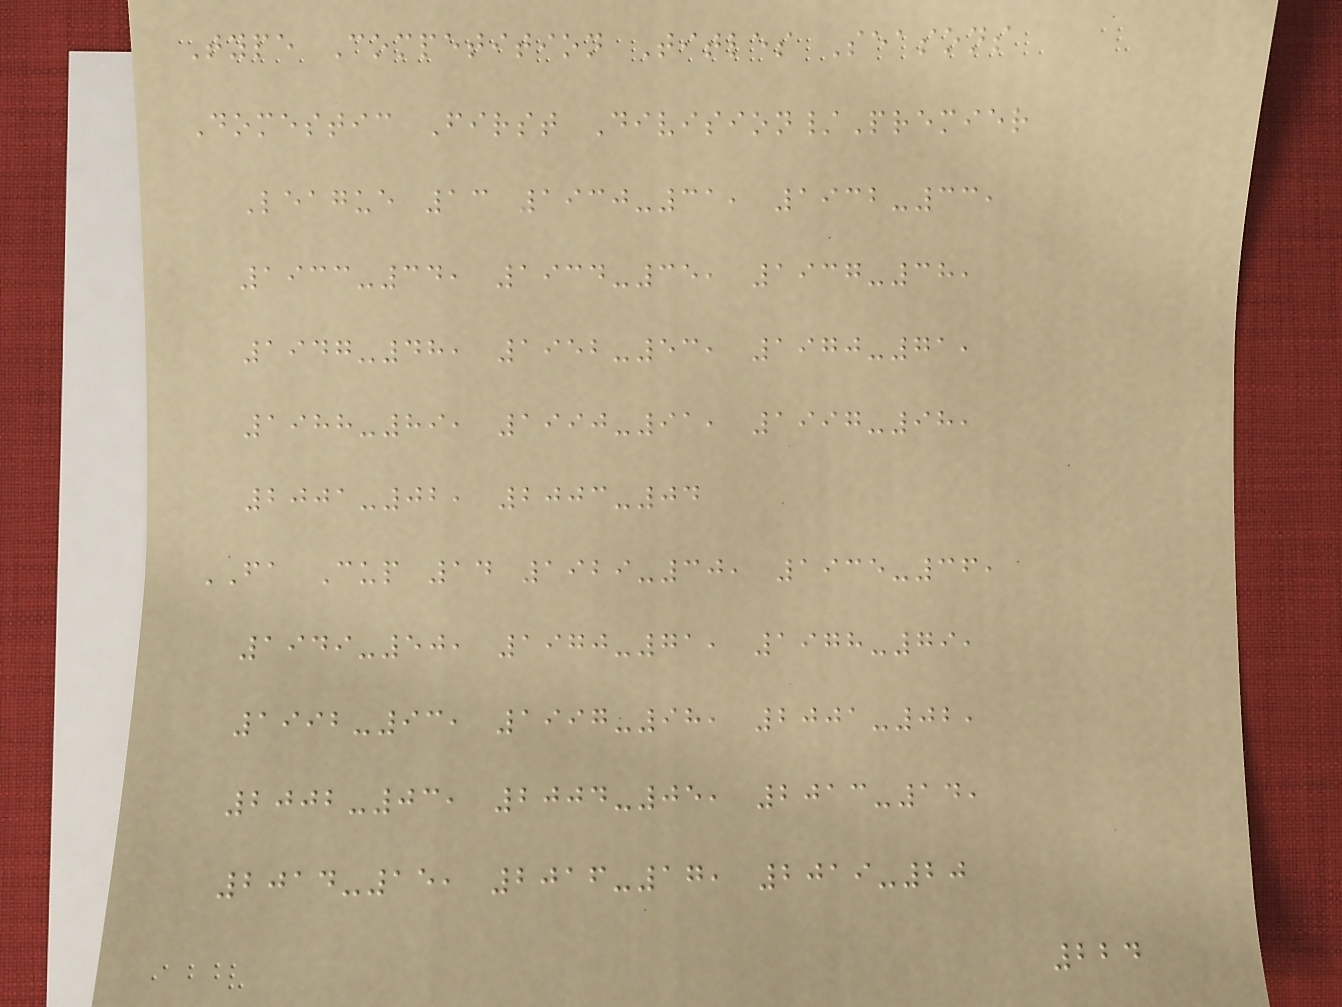Type Competition Titles Seasons
Domestic First Division/Premier
League 13 1930-31, 1932-33,
1933-34, 1934-35, 1937-38,
1947-48, 1952-53, 1970-71,
1988-89, 1990-91, 1997-98,
2001-02, 2003-04
FA Cup 14 1929-30, 1935-36,
1949-50, 1970-71, 1978-79,
1992-93, 1997-98, 2001-02,
2002-03, 2004-05, 2013-14,
2014-15, 2016-17, 2019-20
224
